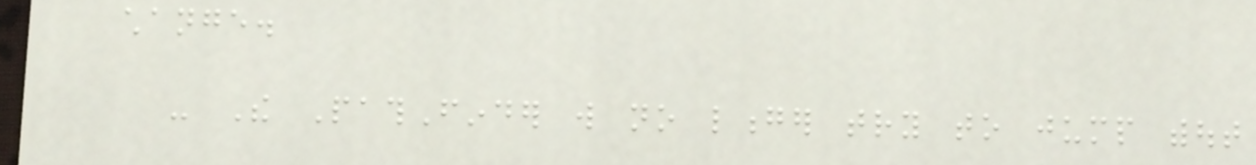change.
- The PathFinder will no longer try to jump without
